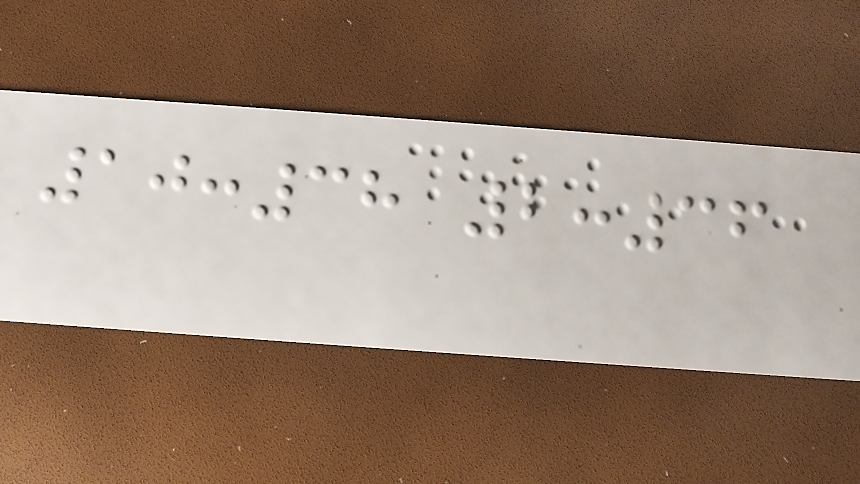10:38 2:36
